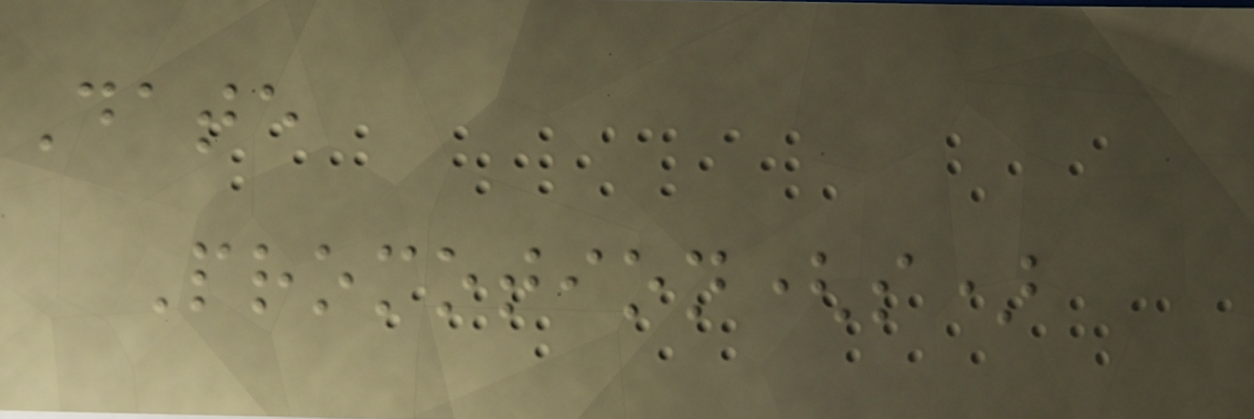Date
Promotion(s)
